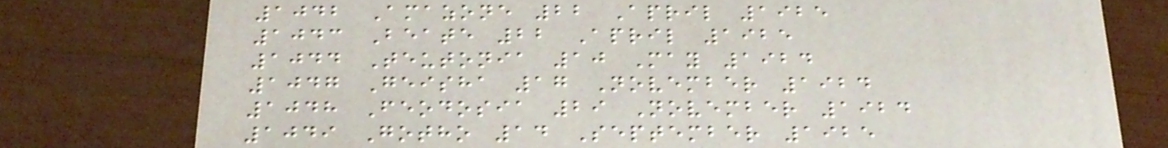1042 Amazone 22 April 1925
1043 Beate 22 April 1925
1044 Teutonia 10 May 1924
1047 Geisha 17 November 1924
1048 Feodosia 29 November 1924
1049 Gotho 14 September 1925
